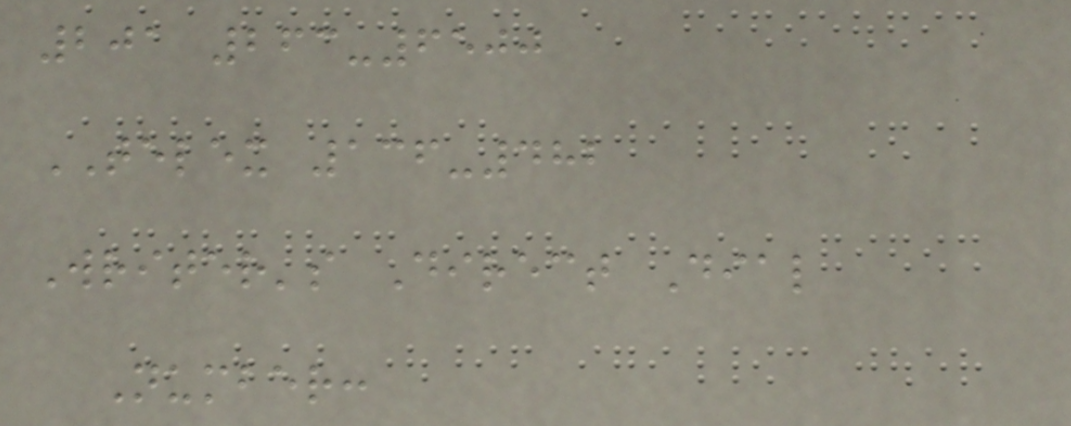201 263-6500
TELEX 136-482
Writer's Direct Dial
Number:
